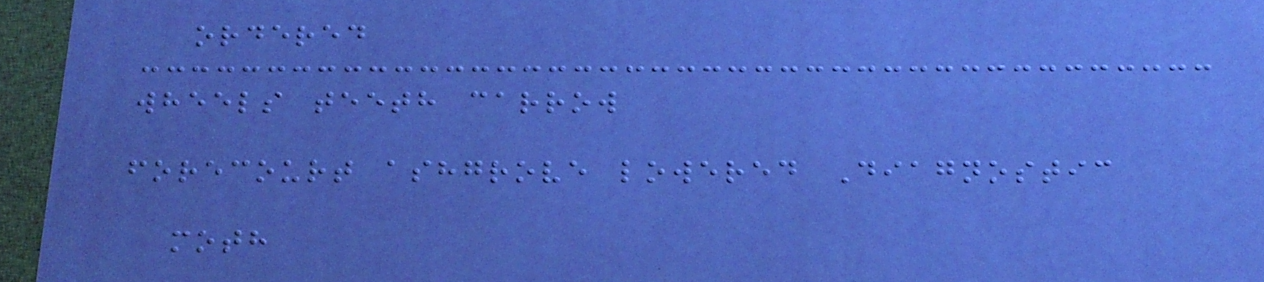ordered
wheels teeth carrow
forecourt ashgrove lowered Diagnostic
moth
